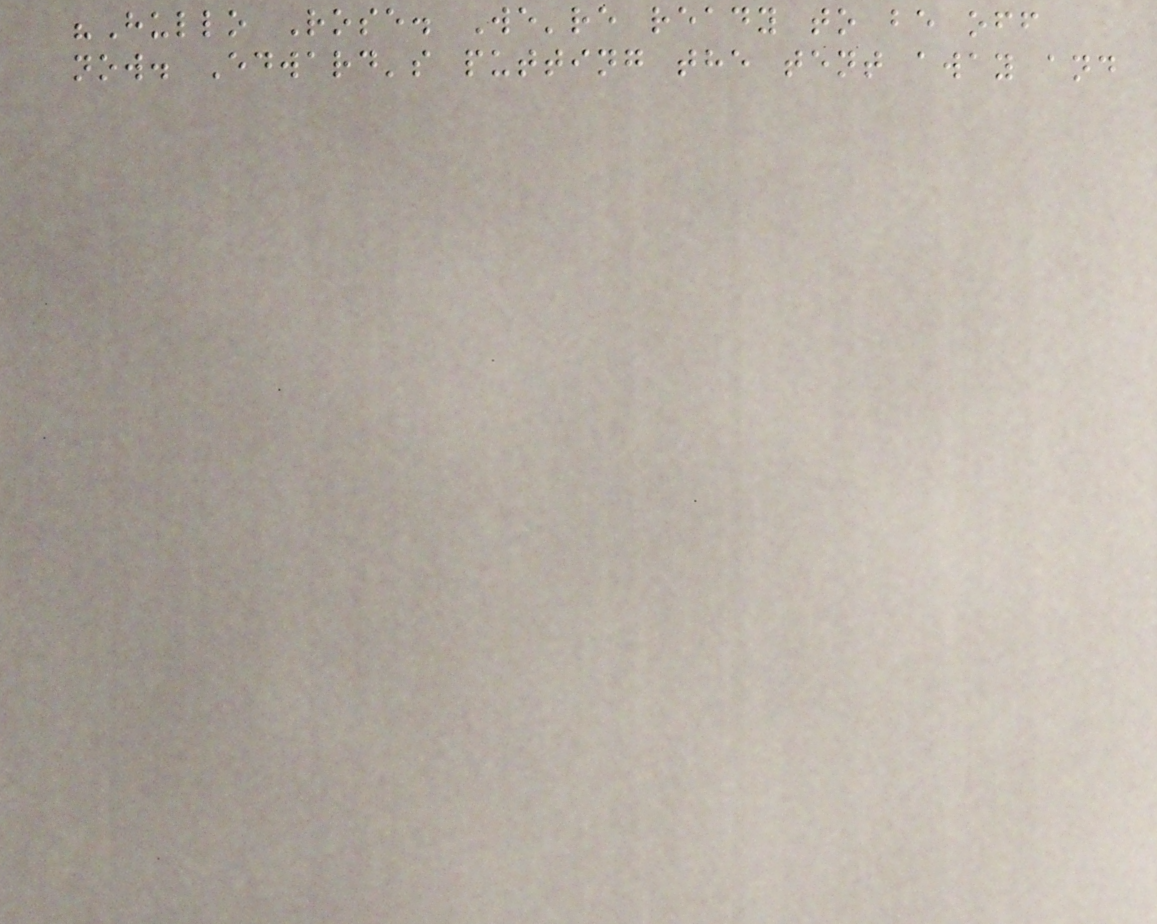"Hullo Rose. We're ready to be off
now. Edward's putting the tent away and
